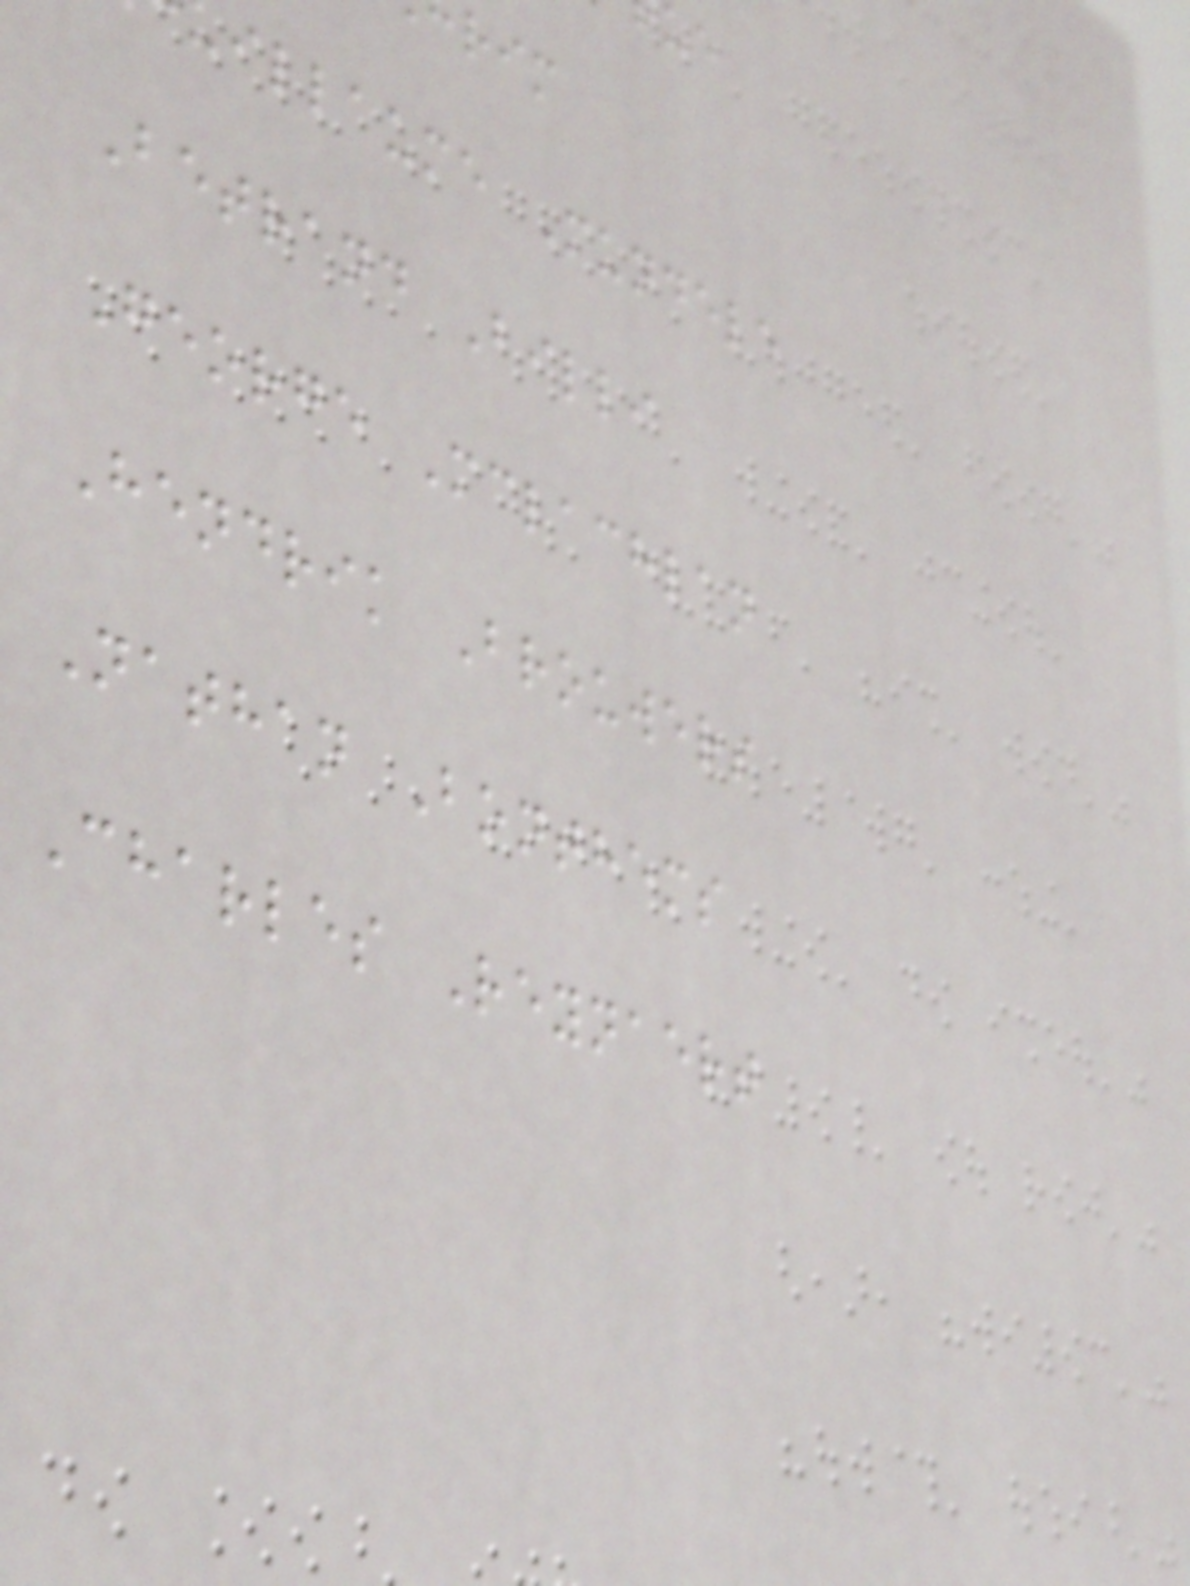illaume Mundele
Betrand Billi
George Mclachlan
Hendrik Brouwers
Nathan Bonthems
Charles Reynaert
